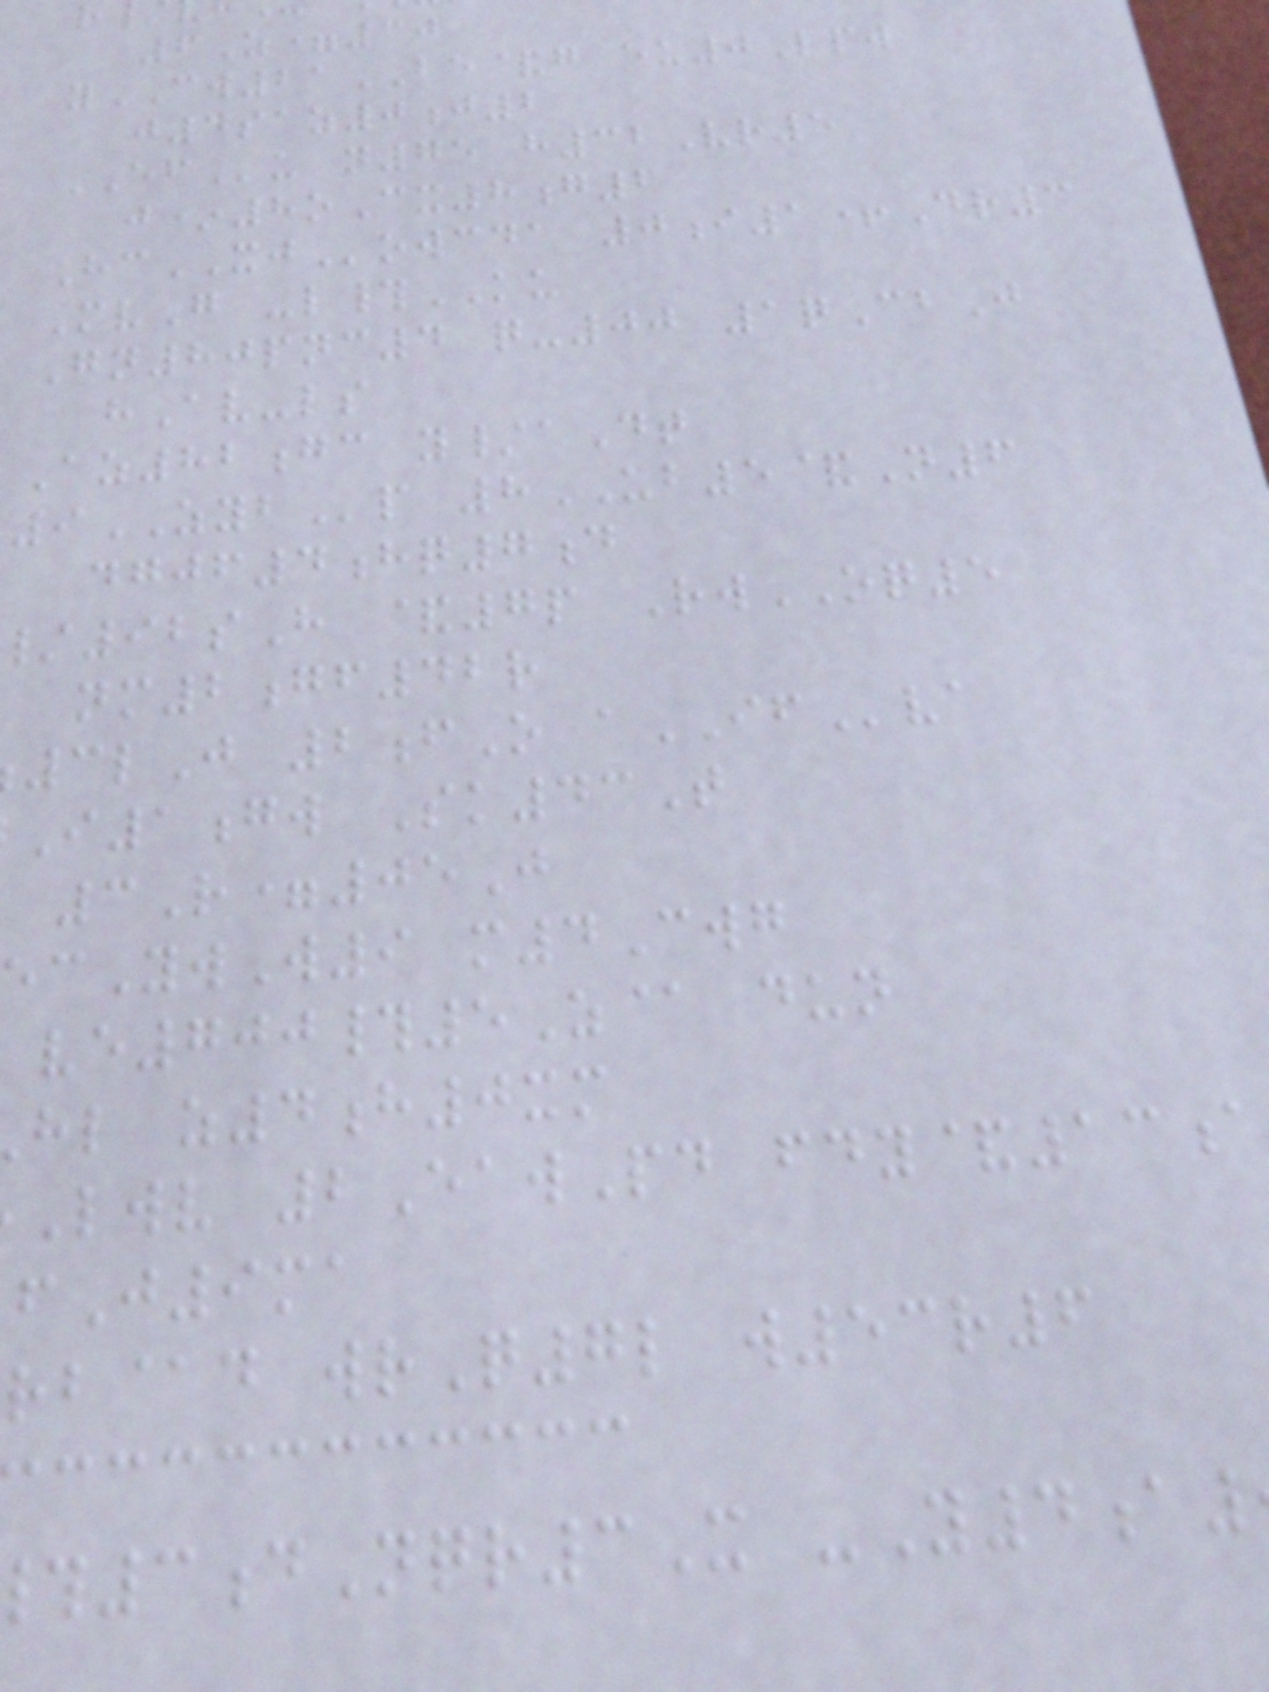6Z=30
yCW21BE&g eu0Lpw
j4saz0j2
EFu n75 h32Vr5
j*8oCx8g2
HcXJowcda 0i1+Dr3
MvG -l#KU
Gn80pnc4 q-00 1qCbJ
hAv-ls
Az82gc y/aDt
9ZYBp 8UB5&N6
dgjf4hq7d
92sH &7p RwOQ5
nm2gf42r
3lJ 2fO aIFva
I1gw Sk43T
3R=05J
YwW9 m4Cwg
ve700#5Z@ dun
hl z4h0xm
Lwv 2EawPd fdy&13a
fJ9ma
rb@d wrQ7l w53r6
3dNqr3X -Y4a
